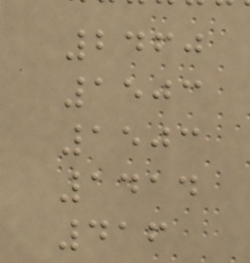2460
1503
1503
1414
416
